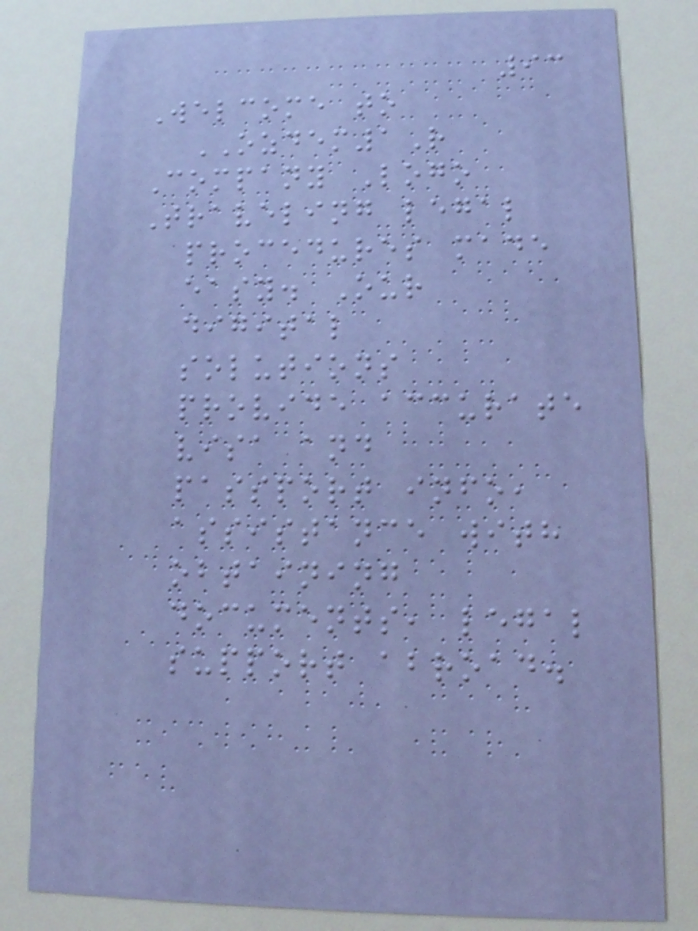93
Welcome to
OZDEM1R
Company Logo
Traveling legal
procedures made
easy. Our
digital
solutions
provide accurate
visa and
passport info,
assistance with
obtaining
documents, legal
support abroad.
